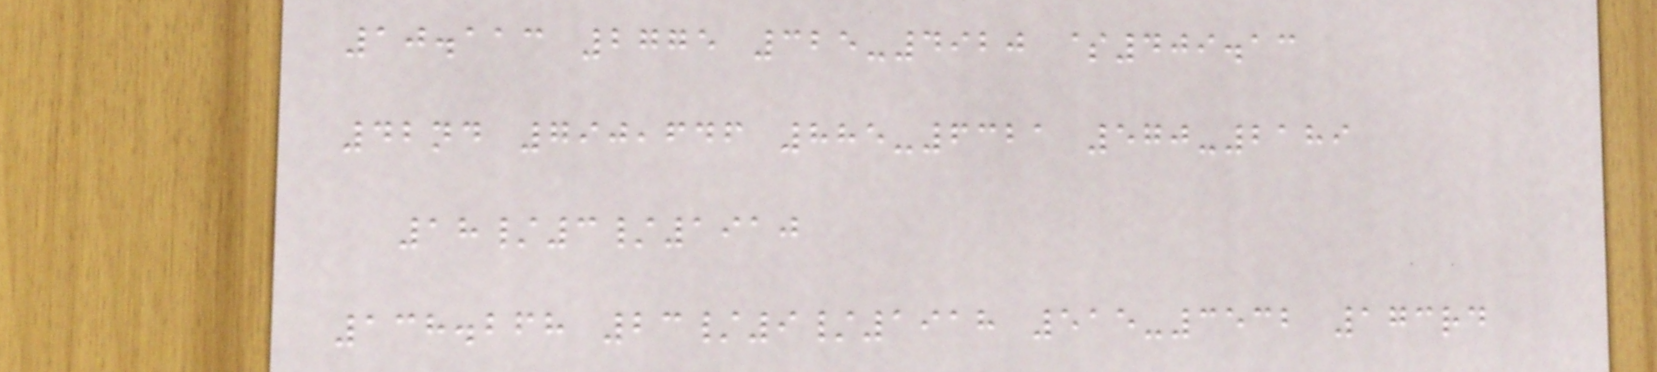10.113 2775 325-4920 $409.13
42nd 790,646 885-6321 570-2189
18/3/1910
138.268 23/9/1918 515-3532 173rd
